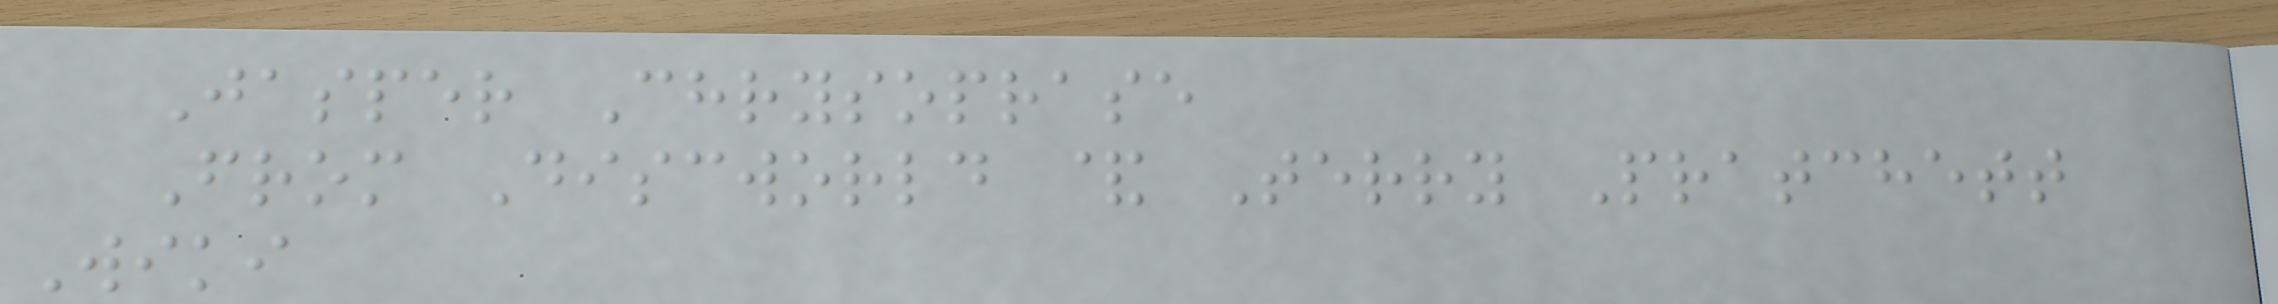Jasper Chrysoprase
From Discworld & Terry Pratchett
Wiki
